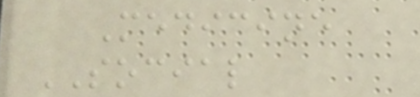Medicine
SOCIAL
